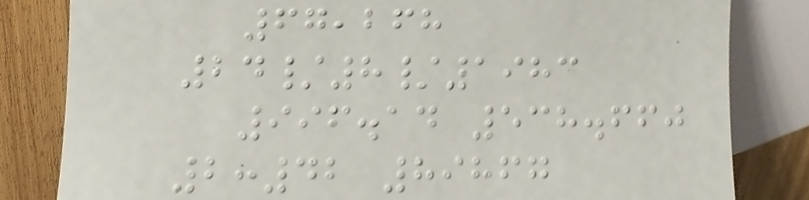67,268
24/8/1983
996.14 538.660
2:42 89867
